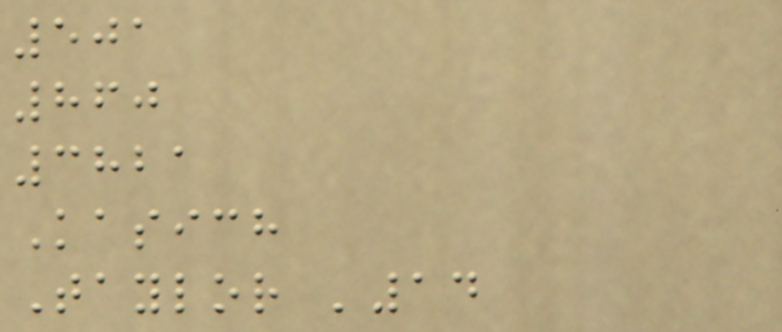501
860
3821
Kasich
Taylor '14
